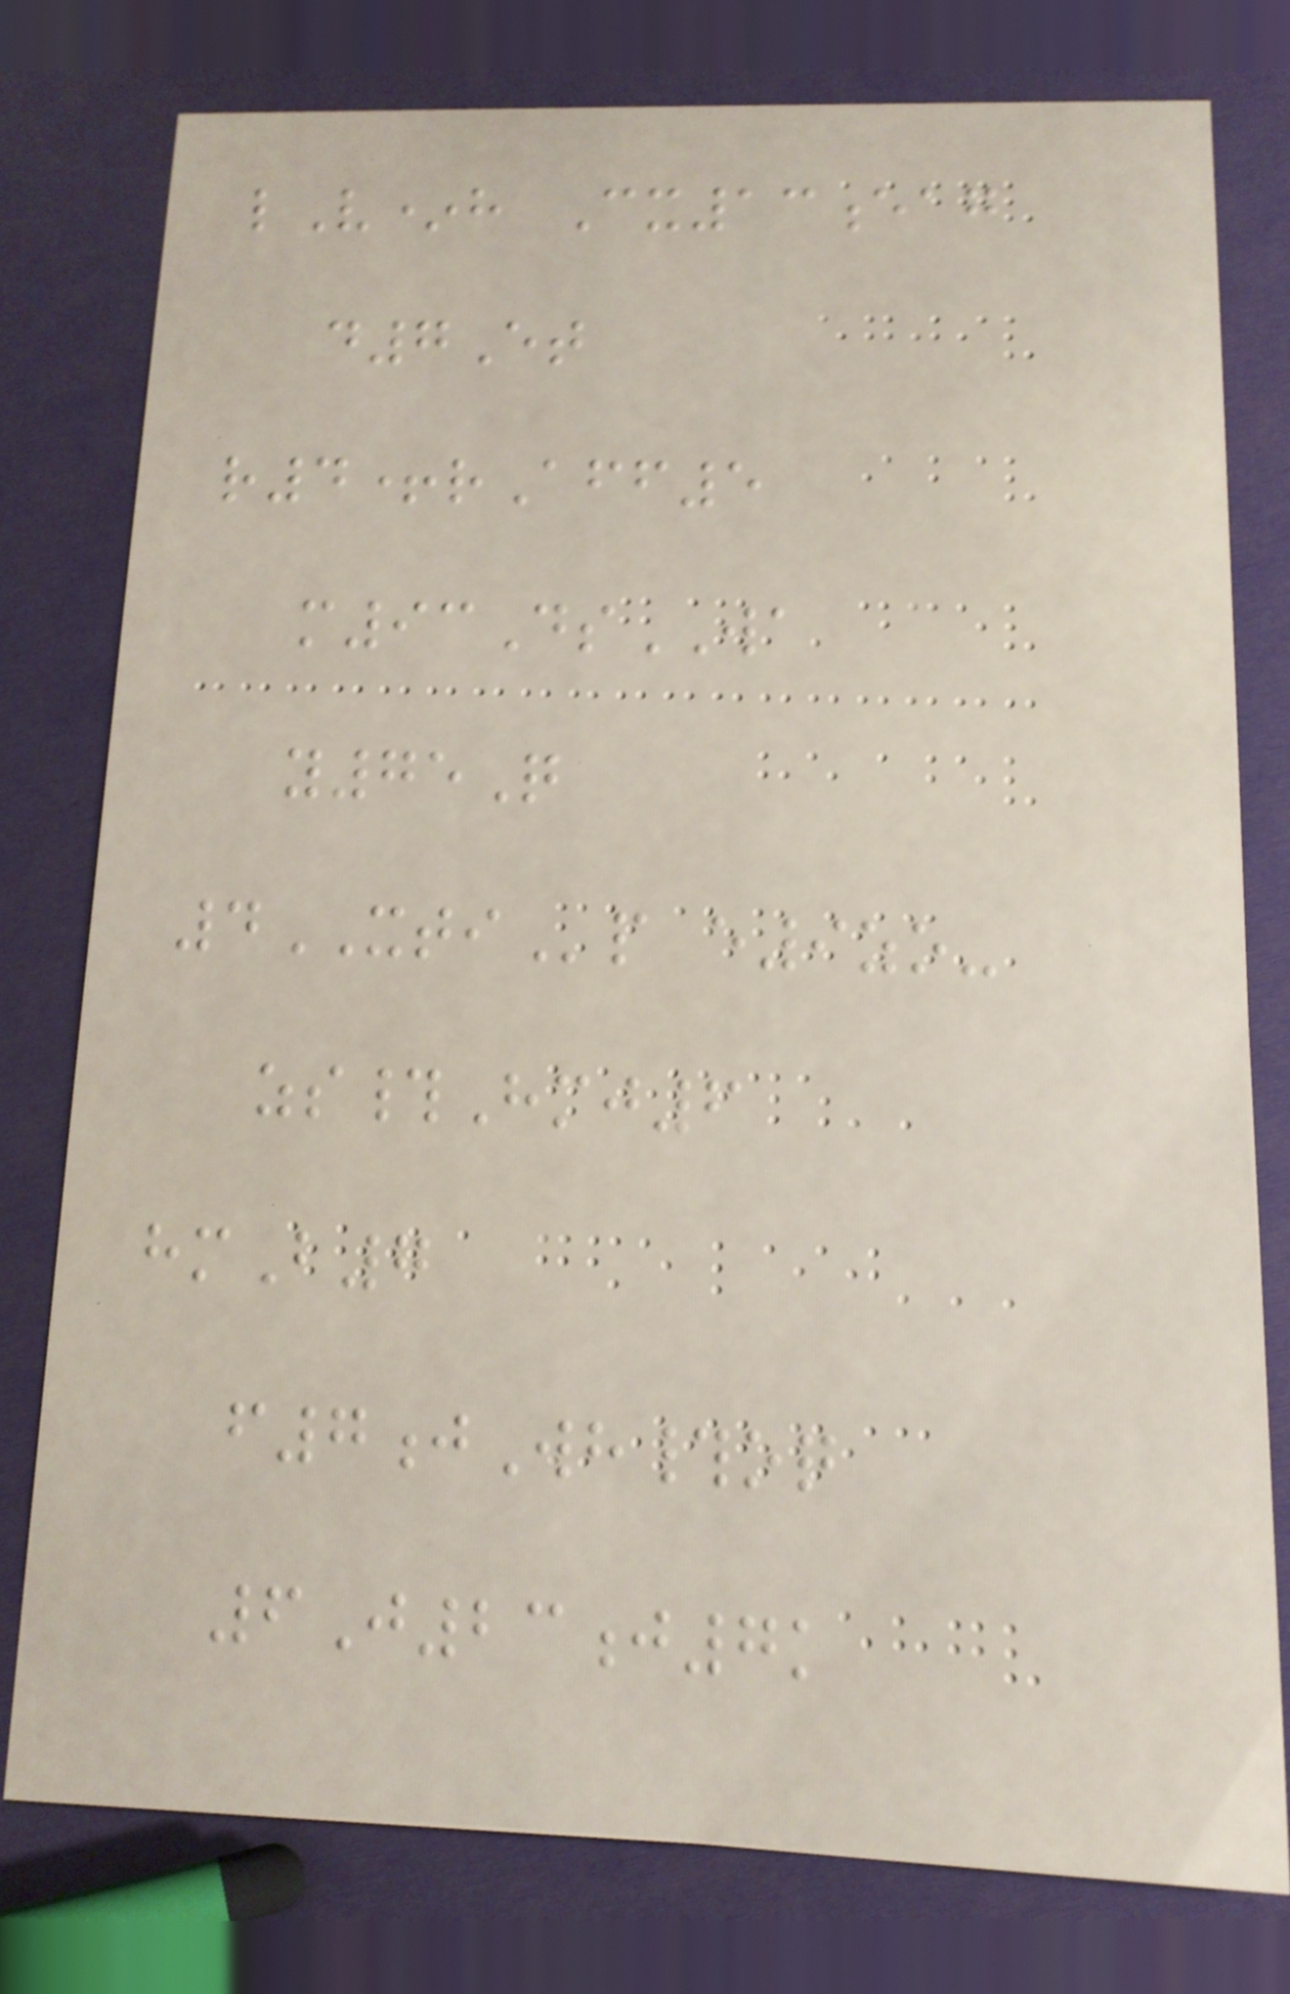lV*h Cx13eag
d7Et
r4+rAff5
m93DsWA
y75Q
4XTIp e9zo-
zs#Hmj6
hmB7
f7jWh#oq
6J23j7k
